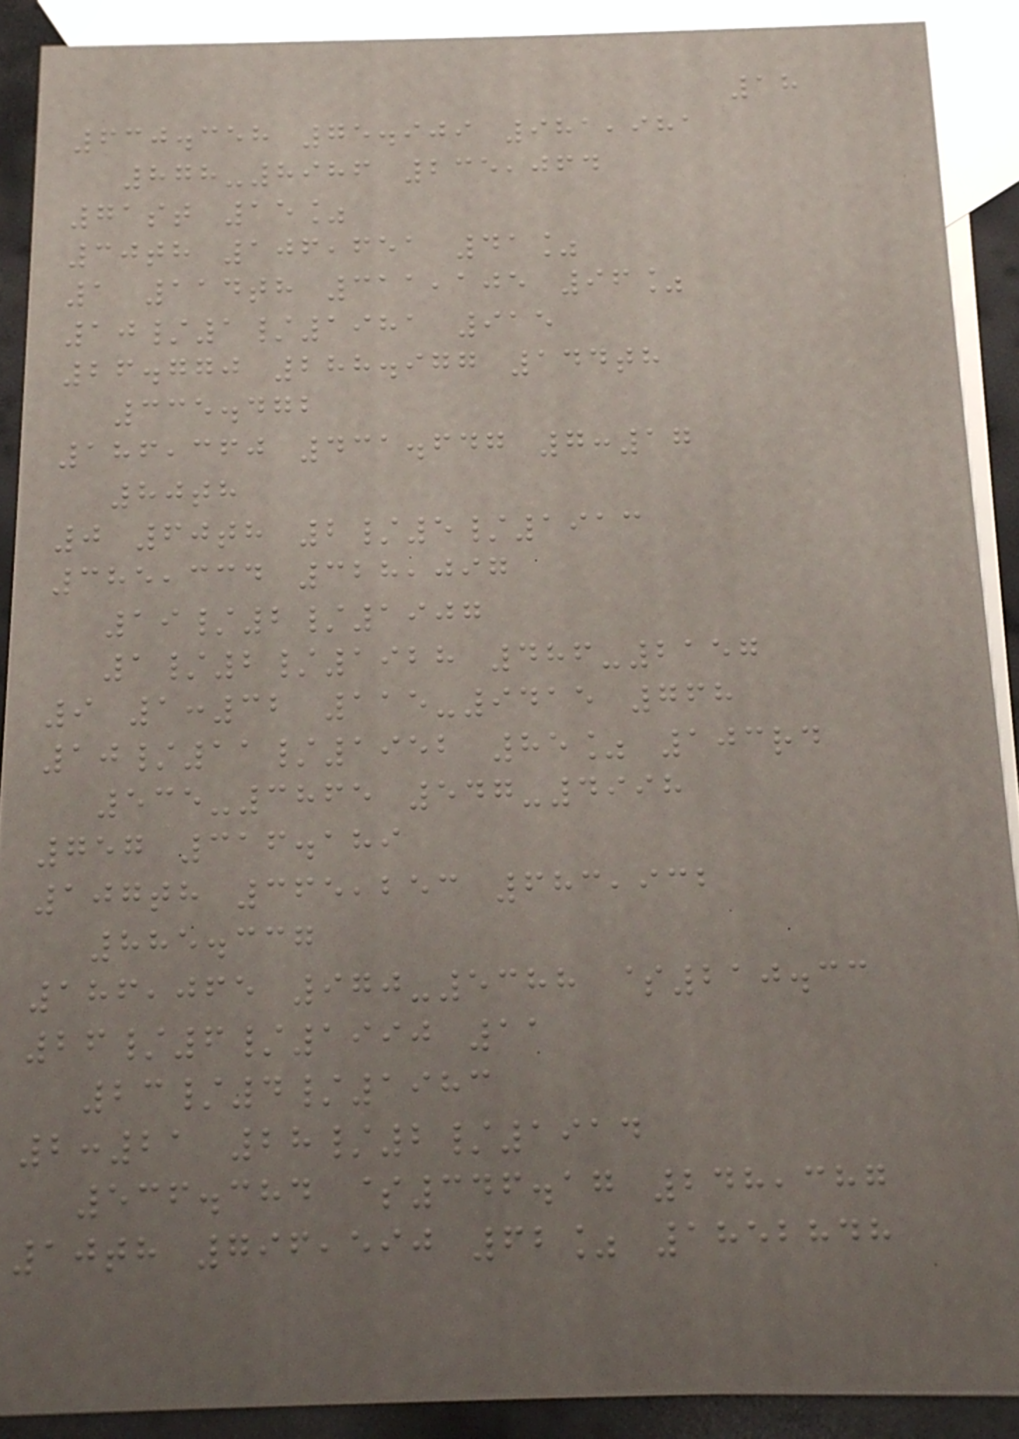18
630.358 75.909 981,981
878-8986 235,064
71st 15%
30th 106,651 41%
1 114th 311,105 96%
10/1/1981 915
26.770 288.977 144th
335.472
186,360 431.647 7:17
80th
0 60th 2/5/1913
385,334 328,097
19/2/1907
1/2/1928 486-2157
9 1:32 115-9415 768
10/11/1952 85% 103rd
535-3865 547-4998
757 316.189
107th 365,253 683,932
885.337
186,065 970-5388 $210.33
26/6/1990 11
23/4/1983
2:21 28/2/1914
536.384 $346.17 248,387
10th 796,590 62% 1852848
